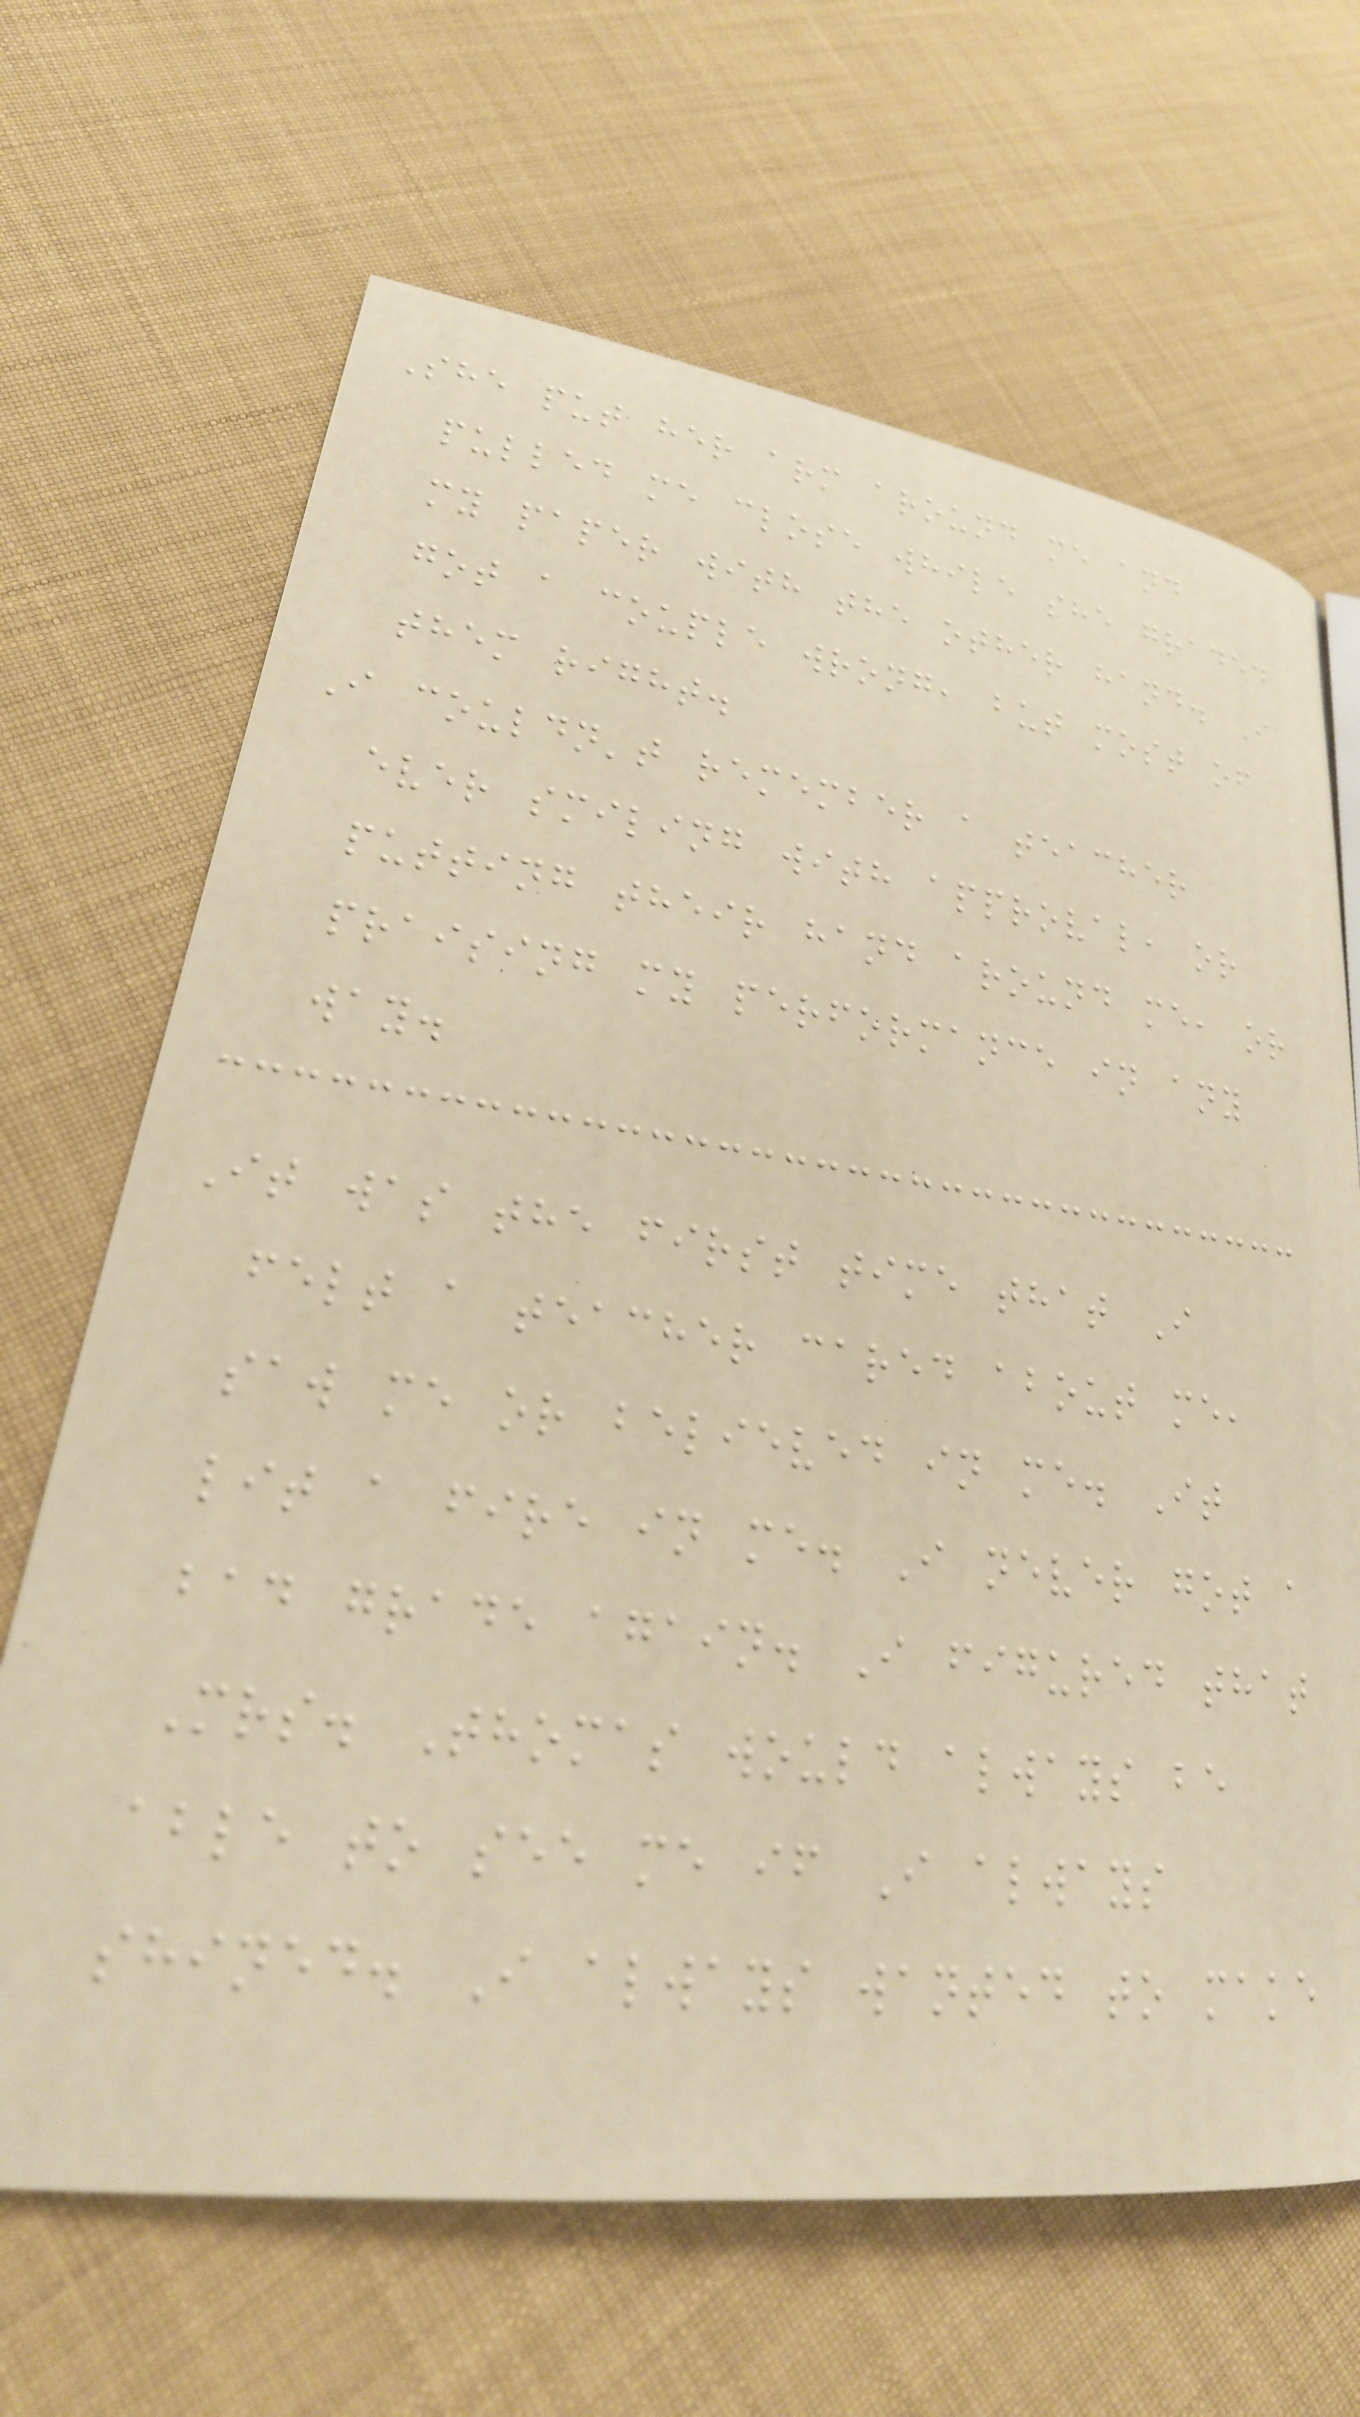She put her arm around me and
pulled me close while she graded
my paper with the other hand. I
got a couple wrong, but most of
them right.
I couldn't remember a teacher
ever smiling with approval, or
putting their hand around me, or
praising my performance in any
way.
It was the first time that I
felt a teacher cared about me,
saw me or believed in me. It
lit a fire in me. I never got a
bad grade again. I figured that
Mrs. Thomas would always be
able to see me if I always
shined. I always wanted to make
